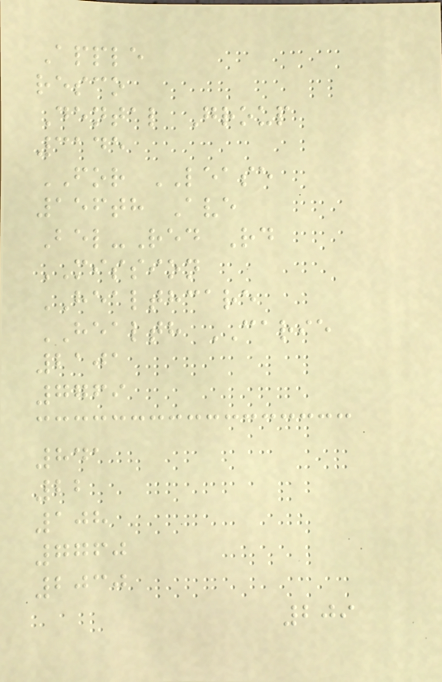Apple
resco
Dental Group
3145
FOR LEASE
156th Ave
Bel-Red Rd
MISSION
HEALTHCARE
HEALTH CARIE
2101
7769
841
22
108
7760
2030
209
